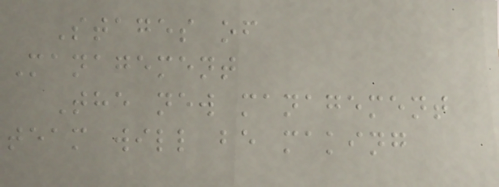Stages of
Management
The new management
team will be making
